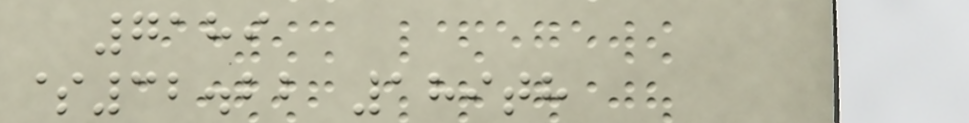7189
$32.22 189th
